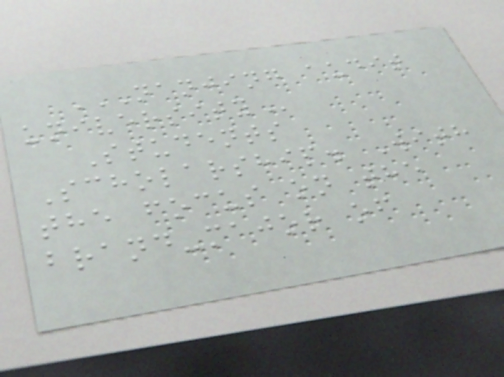NANJING AUDIT
UNIVERSITY
Students
Scholarship. With
the focus on the
brand-major of
